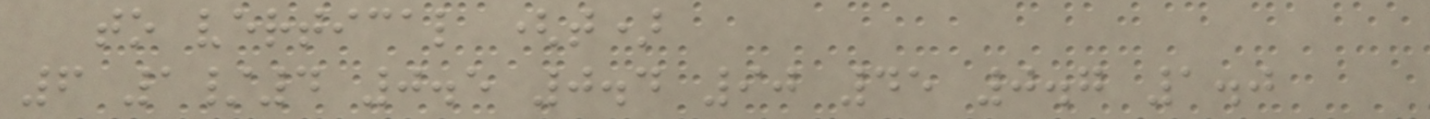to vertical (t)
6 1/4 0.5 0.4 90 45 0.7 1.0
